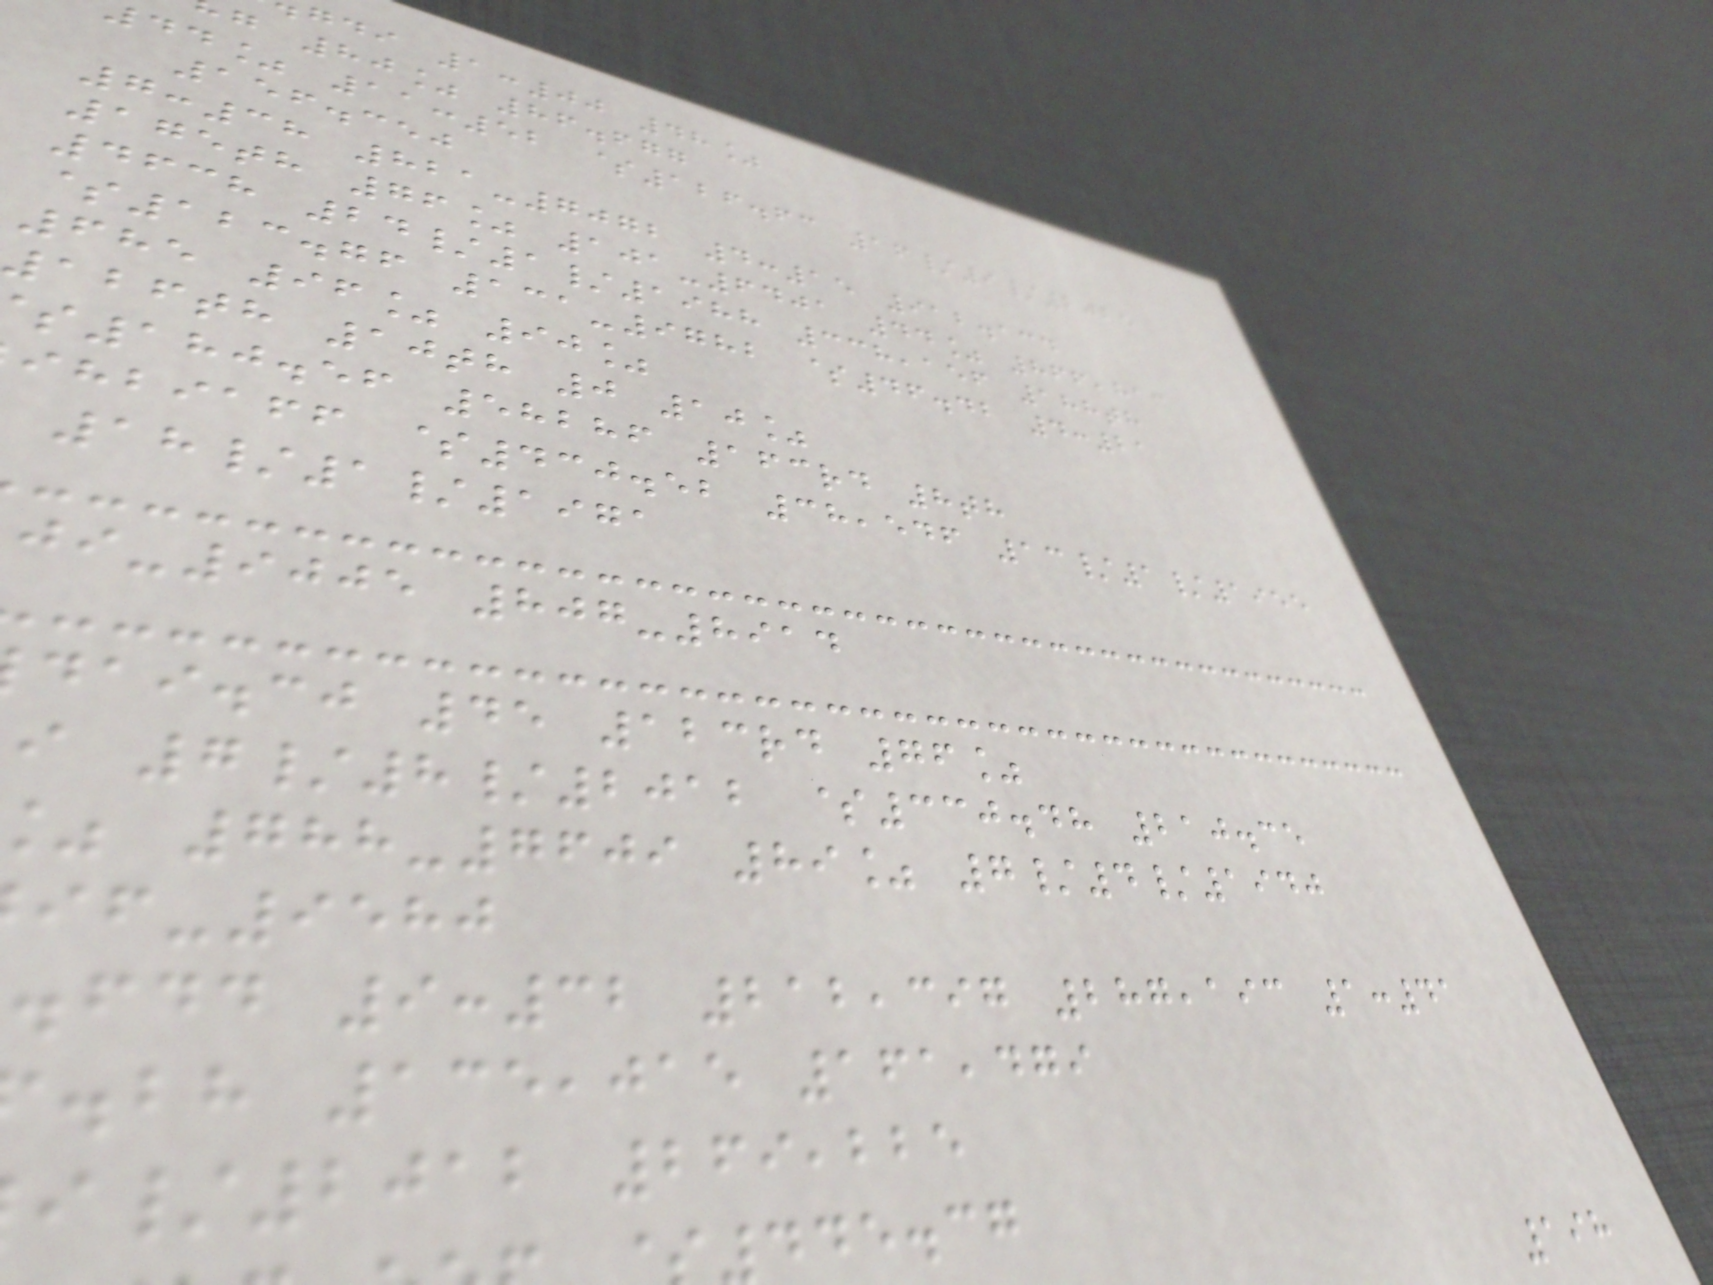gdi 1:00 48%
g 80% 86.677
dd% 11:52 $126.63 16/9/2025
156.350
7:38 821-7072 4:15 912.134
175th 76% 101-6401 44% 866,813
4638 24/1/1988 338,156 188th
$123.76 131-9782 $46.42 4:21
685 96% 90%
126th 10th 0 10%
180.56 58286 163rd 8th
ihbiaff $430.52 38,546 13/1/1955
18/1/1971
-9005 807-8914
dai.cj 45 123rd 76%
i 7/8/2012 $330.48 210.35
788-7609 89% 7/4/1940
-9580
.fdd 9:32 212,397 287,193 1:41
.bh 135,015 161,479
/2012 269,225
dde.cg
198
